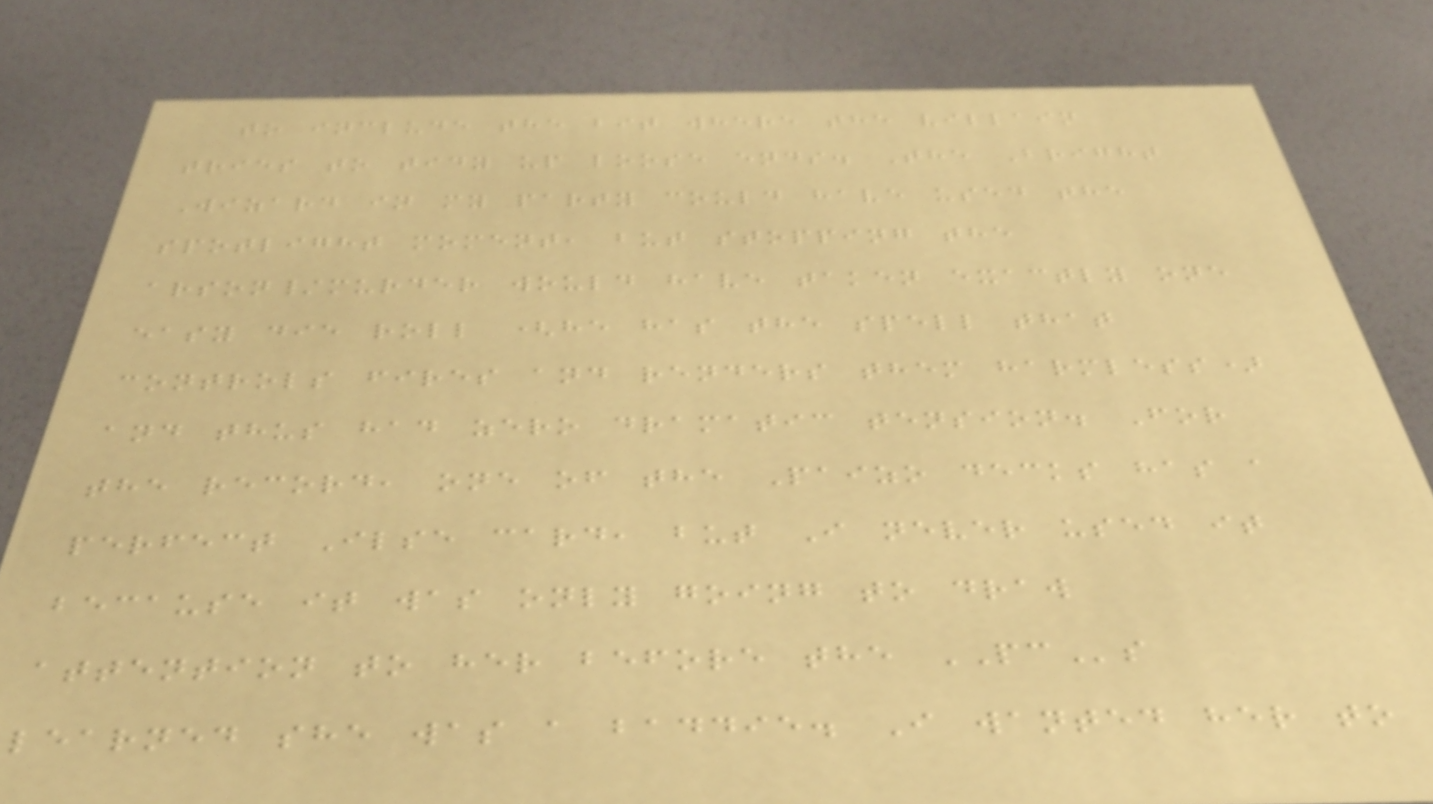to include the bit where the villain
tries to tidy up loose ends. The Bright
Wizard in my party could have used the
spotlight moment, but stopping the
arson/murder would have taken exactly one
easy die roll (he has the spell that
controls fires and renders them harmless)
and thus had zero dramatic tension. For
the record, one of the Paizo decks has a
perfect Ilse card, but I never used it
because it was only going to draw
attention to her before the PCs
learned she was a baddie. I wanted her to
